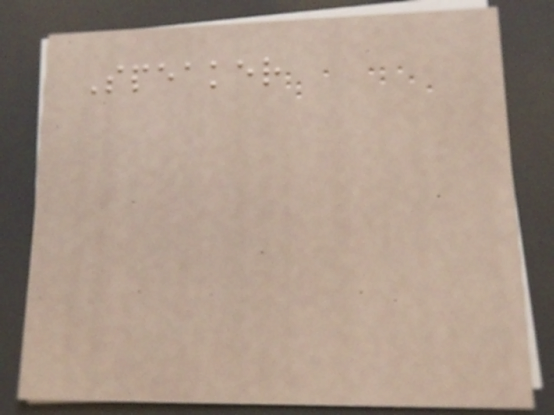Speaker
